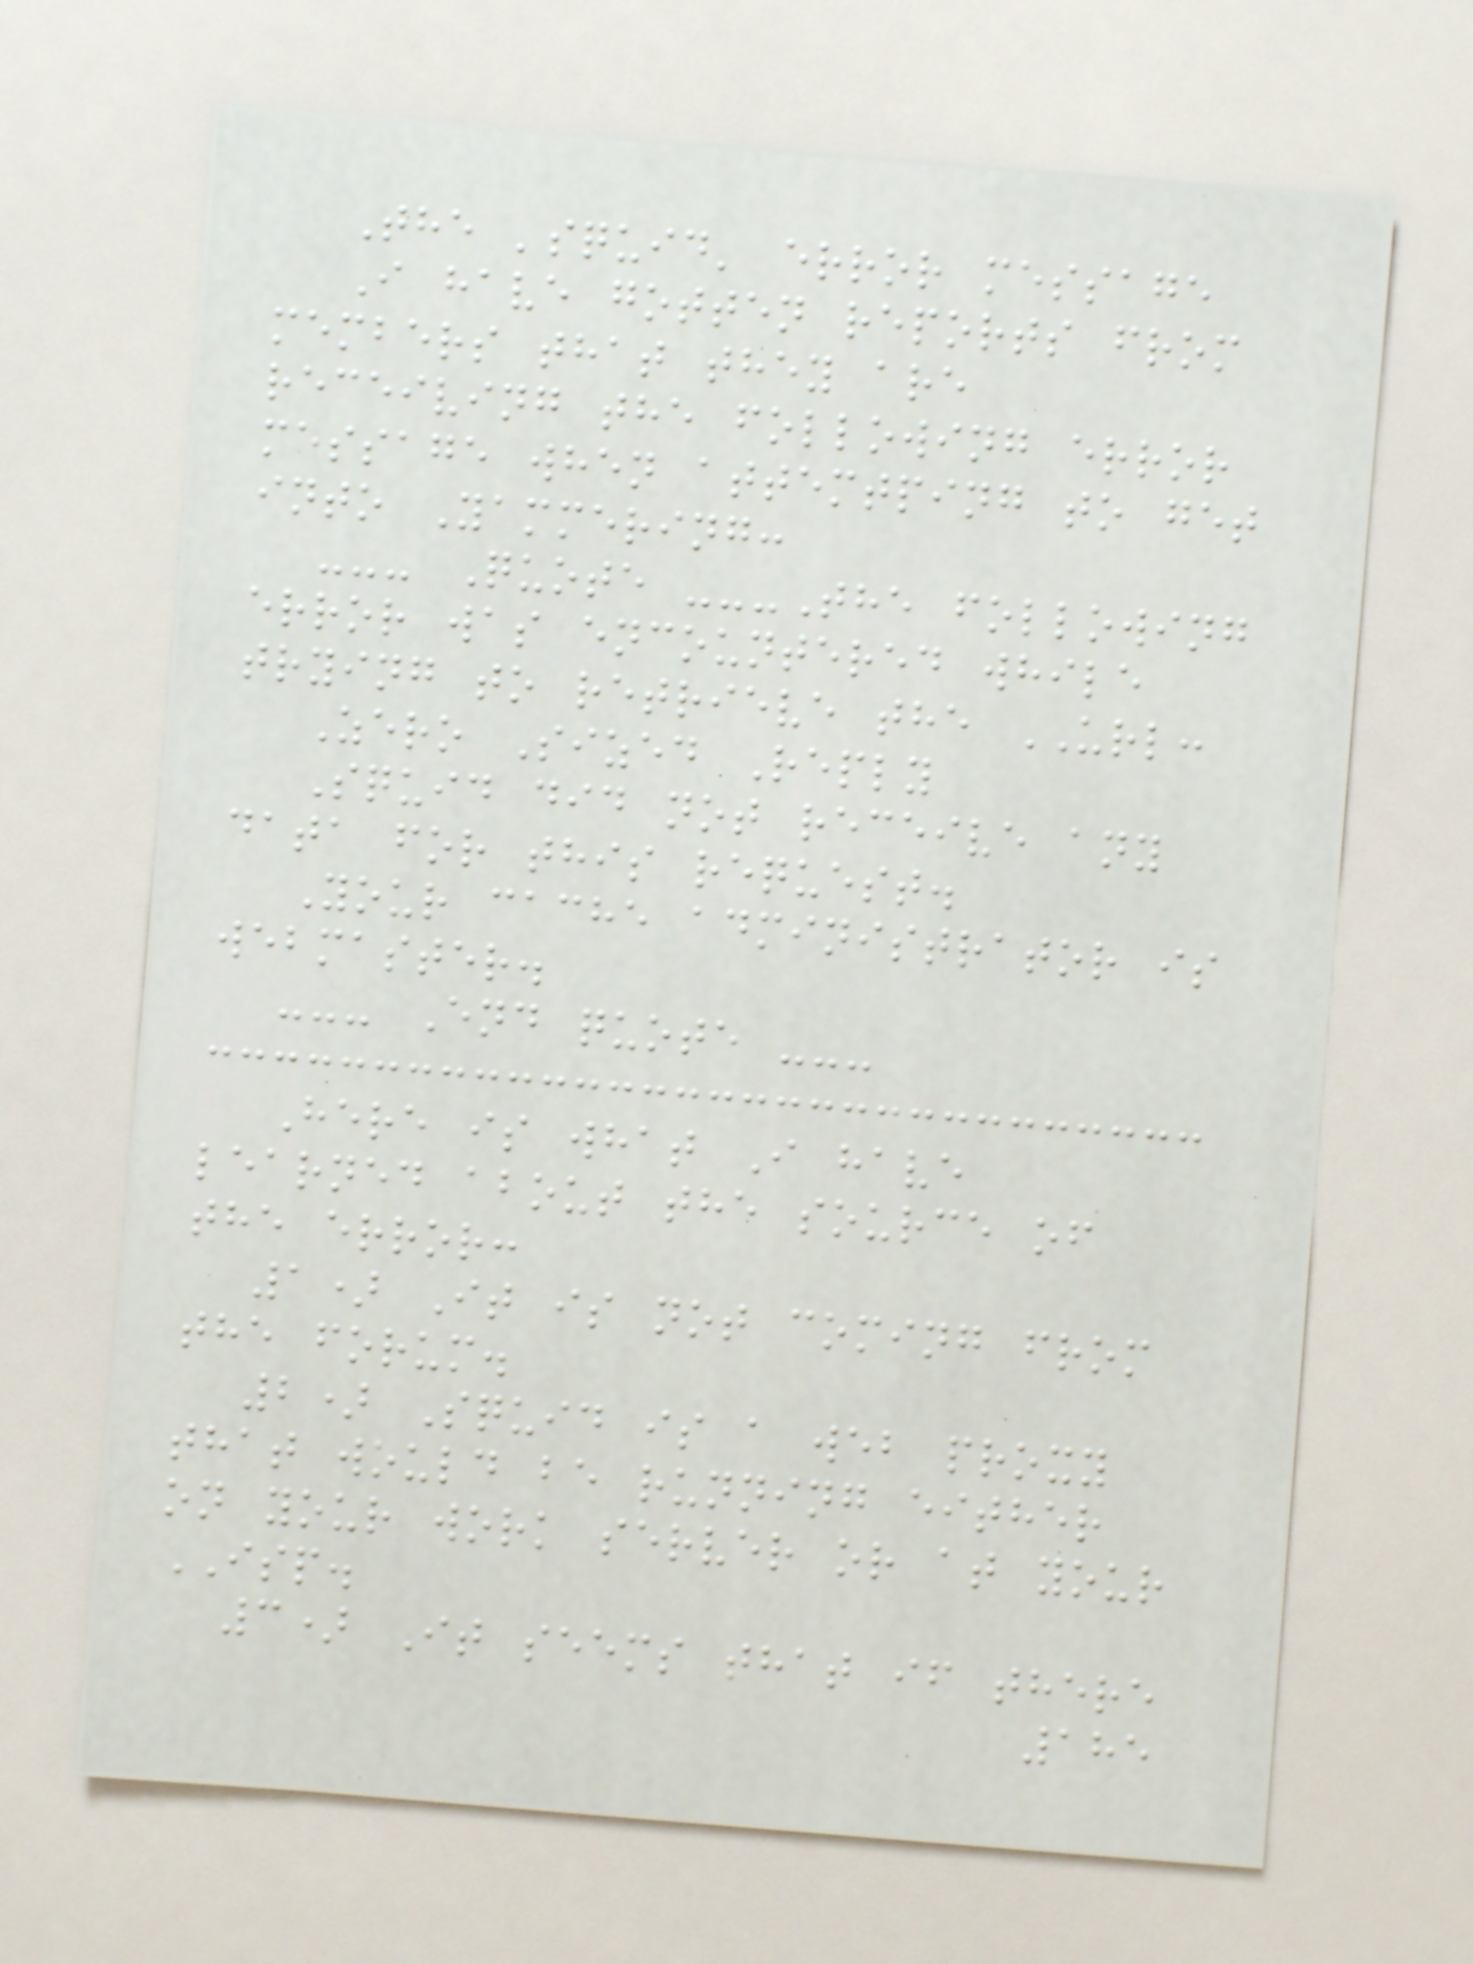The 'squid' error message
I have gotten reports from
members that they are
receiving the following error
message when attemtping to get
into Yammering:
--- Quote ---The following
error was encountered while
trying to retrieve the URL:
Zero Sized Reply
Squid did not receive any
data for this request.
Your cache administrator is
webmaster.
--- End quote ---
Here is what I have
learned about the source of
the error:
1) It is not coming from
the forum.
2) Squid is a web proxy
that would be running either
on your work server or at your
ISP.
3) It seems that if there
185
